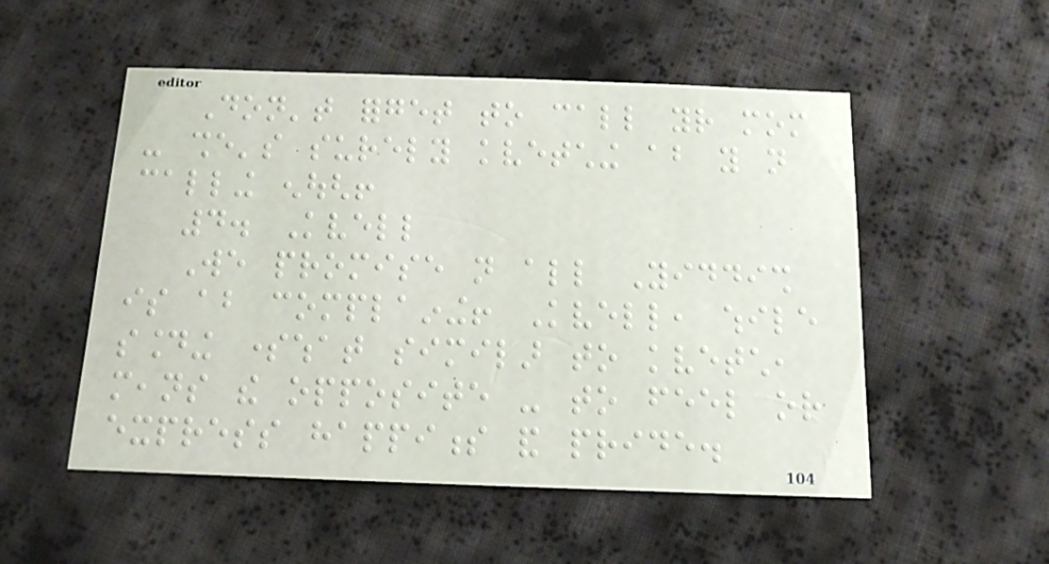Don't forget to call your mom
- she's surely kvetching about you not
calling enough!
4. Kvell
We promise not all Yiddish
is about complaining! Kvell, while
sounding somewhat similar to kvetch,
means the opposite - to feel or
express happiness and pride.
